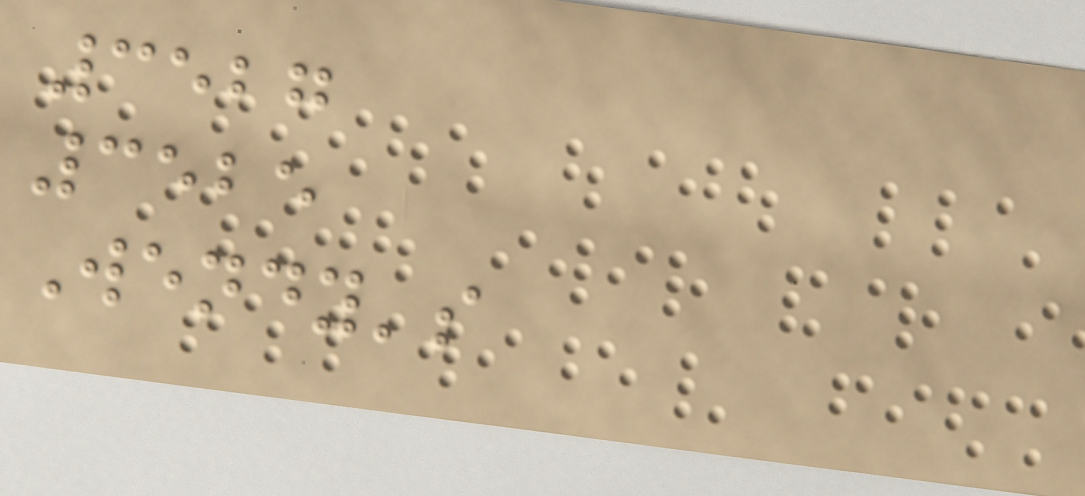3527
3525
Wendy's
